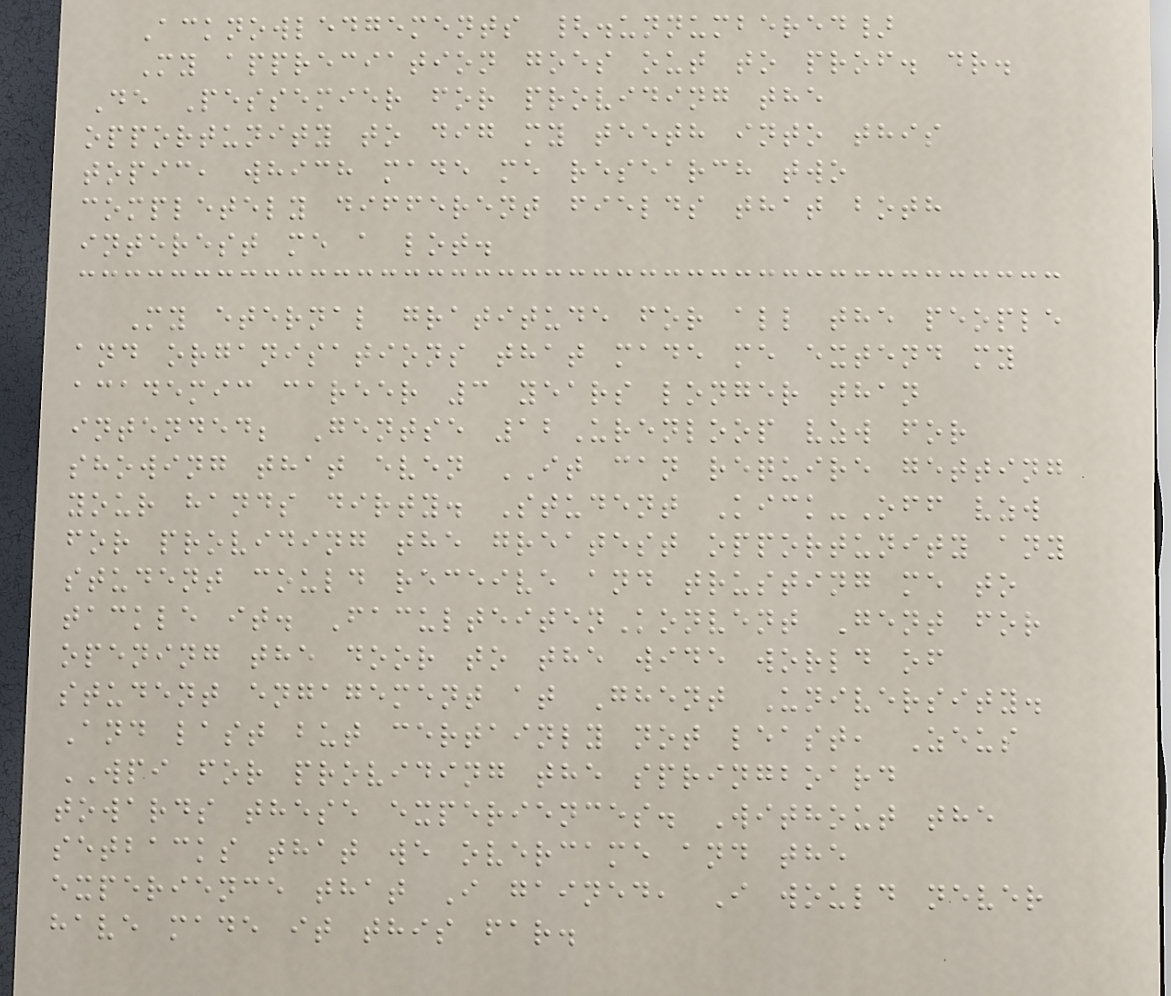Acknowledgements {.unnumbered}
My appreciation goes out to prof. dr.
De Pessemier for providing the
opportunity to dig my teeth into this
topic, which made me research two
completely different fields that both
interest me a lot.
My eternal gratitude for all the people
and organisations that made me extend my
academic career 3 years longer than
intended; Gentse 12Urenloop vzw for
showing that even IT can require getting
your hands dirty. Student Kick-Off vzw
for providing the greatest opportunity any
student could receive and trusting me to
tackle it. FaculteitenKonvent Gent for
opening the door to the wide world of
student engagement at Ghent University.
And last but certainly not least, Zeus
WPI for providing the springboard
towards these experiences. Without the
setbacks that we overcame and the
experience that I gained, I would never
have made it this far.
